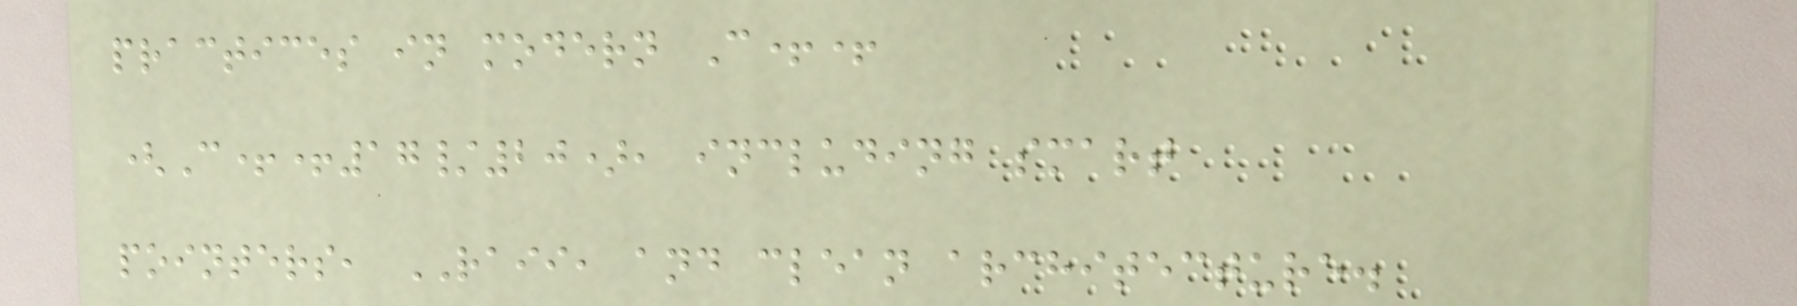practices in modern C++
(C++17/20), including smart
pointers, RAII, and clean architecture.
